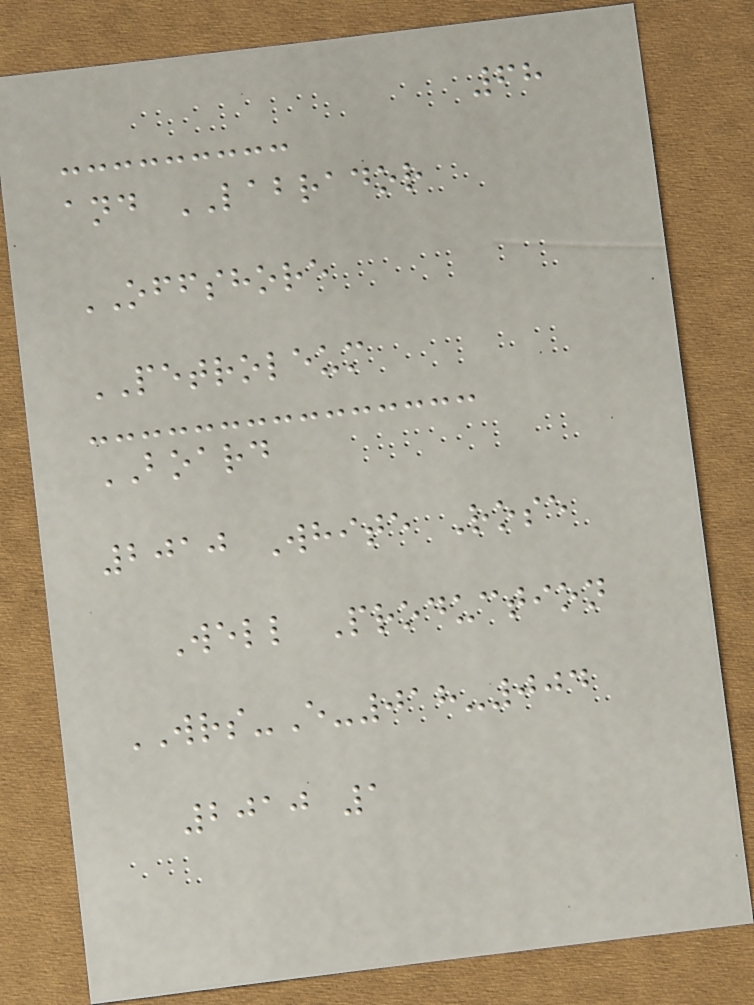68
and LABRADOR
OFFSHORE
PETROLEUM
BOARD
2010 White Rose
Well Production
WRS-E-018-004
2010 1
